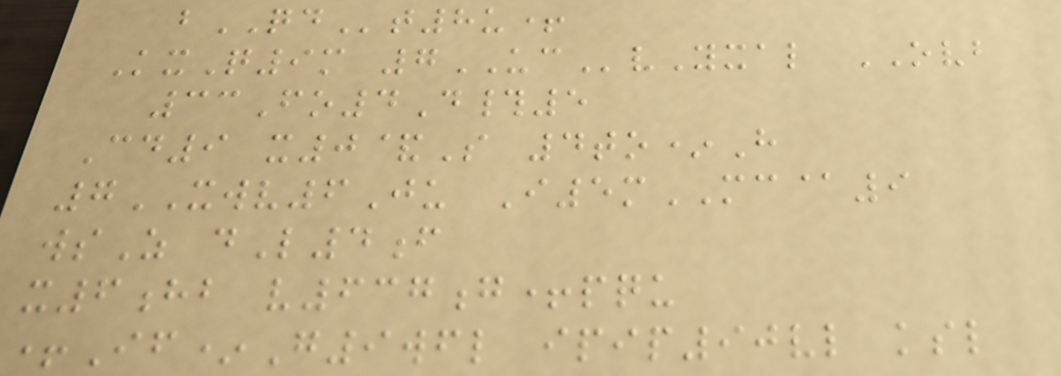bQDt8u+
KxQ9m 7UCvYxal OVB
33Fo4D#5
Cd9 x0&S 4to*H
7XWV6Ju I5mMC@9
wsZ dL4f
x6hb v637g+pqu
+If*G9wfl ipip90vl ksl
